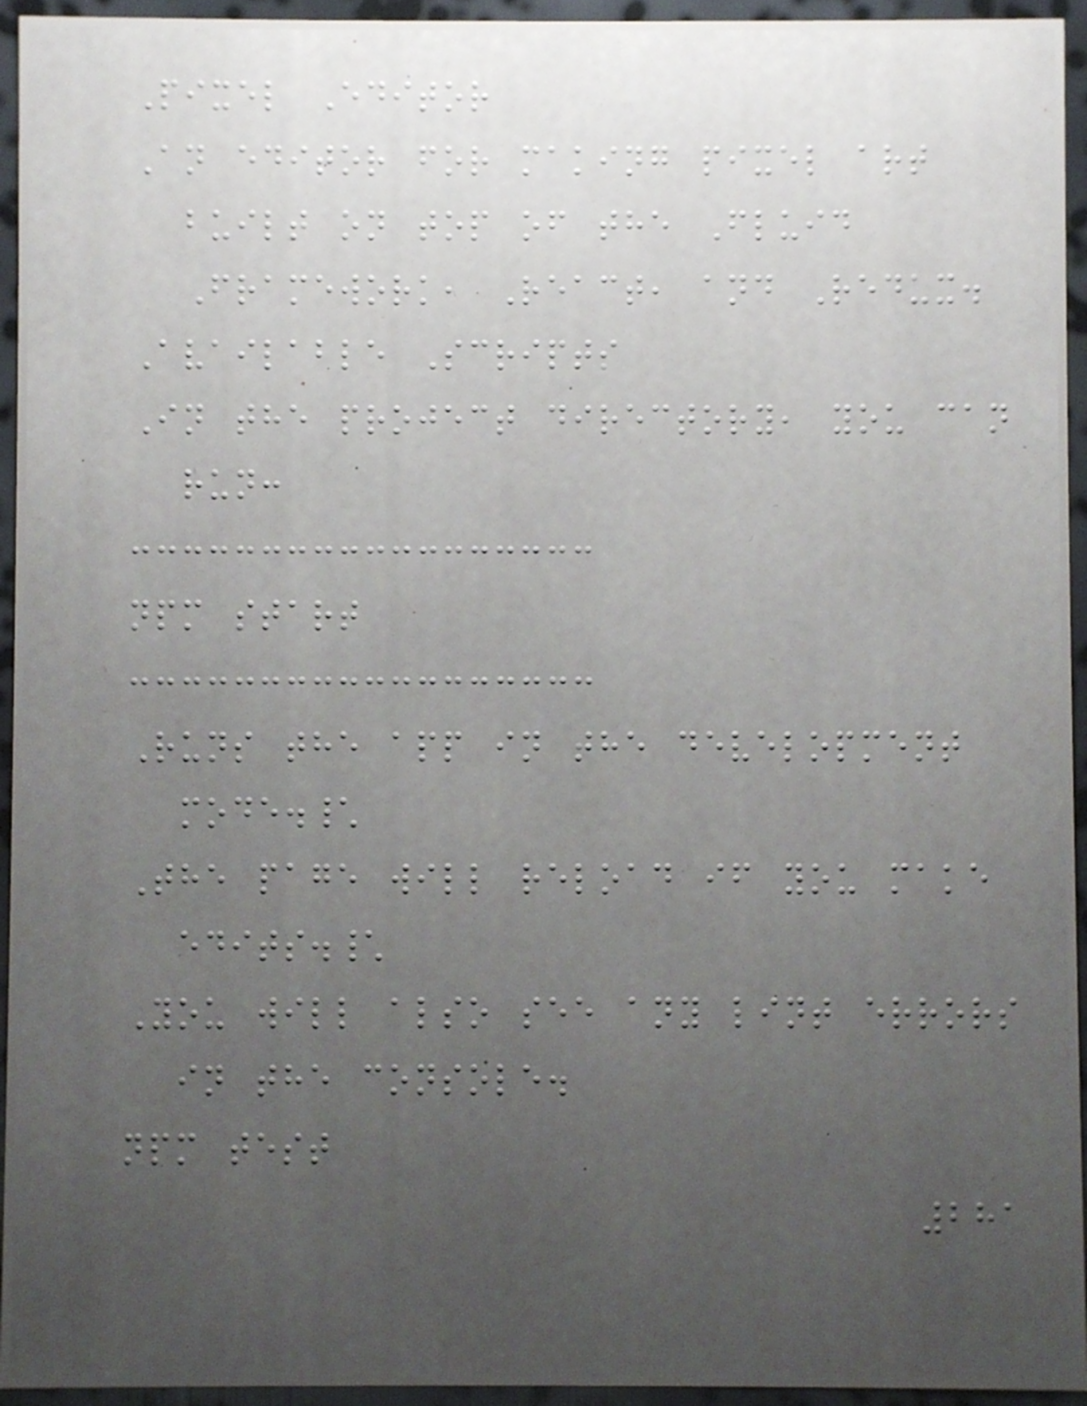Pixel Editor
An editor for making pixel art
built on top of the Fluid
Framework, React, and Redux.
Available Scripts
In the project directory, you can
run:
npm start
Runs the app in the development
mode.\
The page will reload if you make
edits.\
You will also see any lint errors
in the console.
npm test
281
